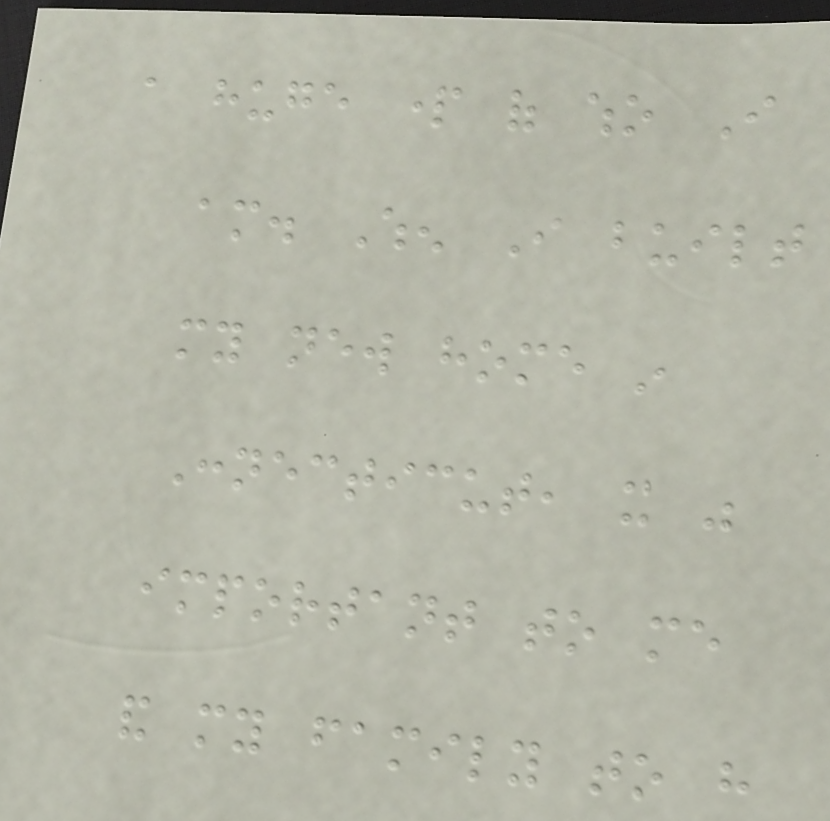a huge part of who I
am. When I built
my new home in
Connecticut, it was
important to me
and my family to have
